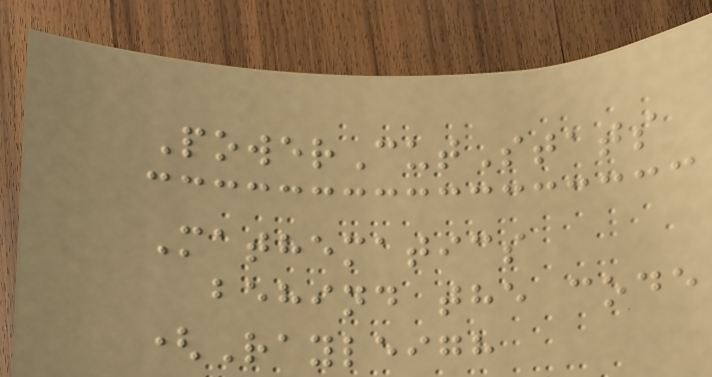PowerCutStats
Mathematics
behind the code
(Rayleigh
